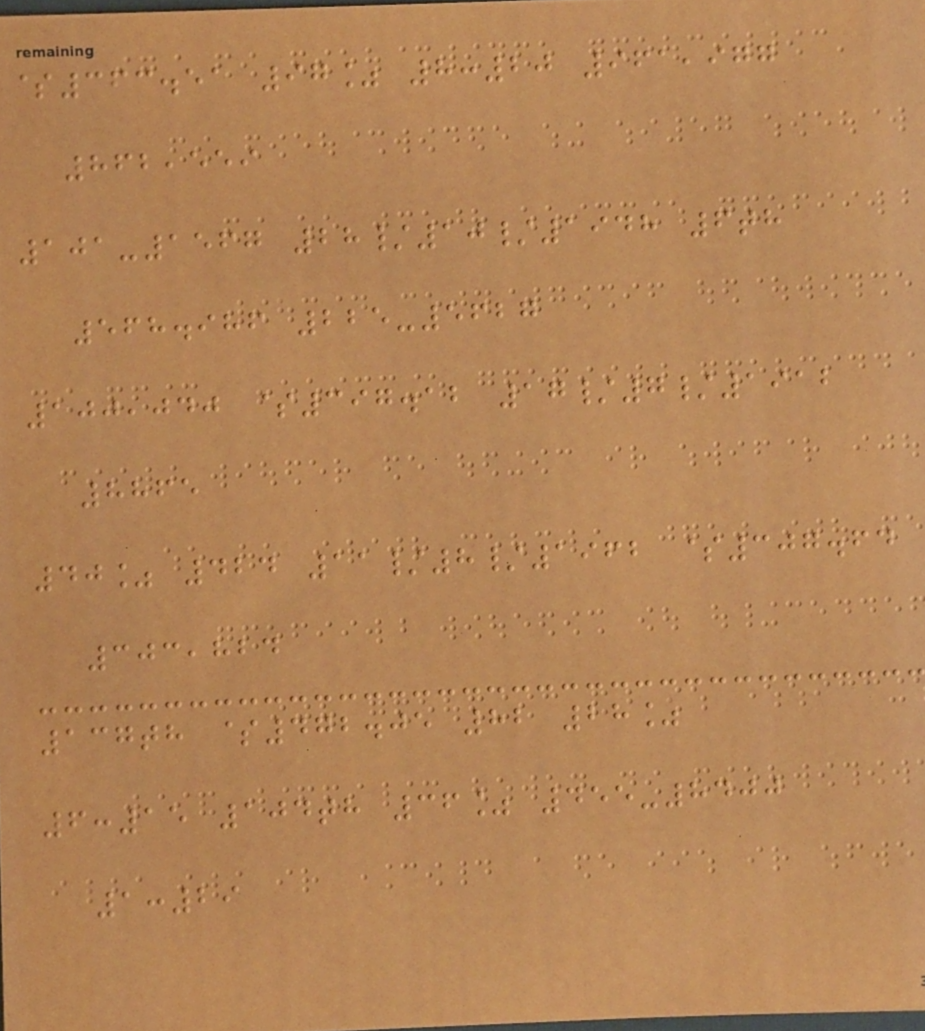$363.51 97% 8:20 961,977
862,559
101-1567 28/10/1948 6th
568.986 225-5627
100,040 $397.12 17/7/1912
8865
40% 424 11/8/1962 $307.64
303,824
137th $472.05 82 28%
6:15 104th 36% 455-8400
1:29
